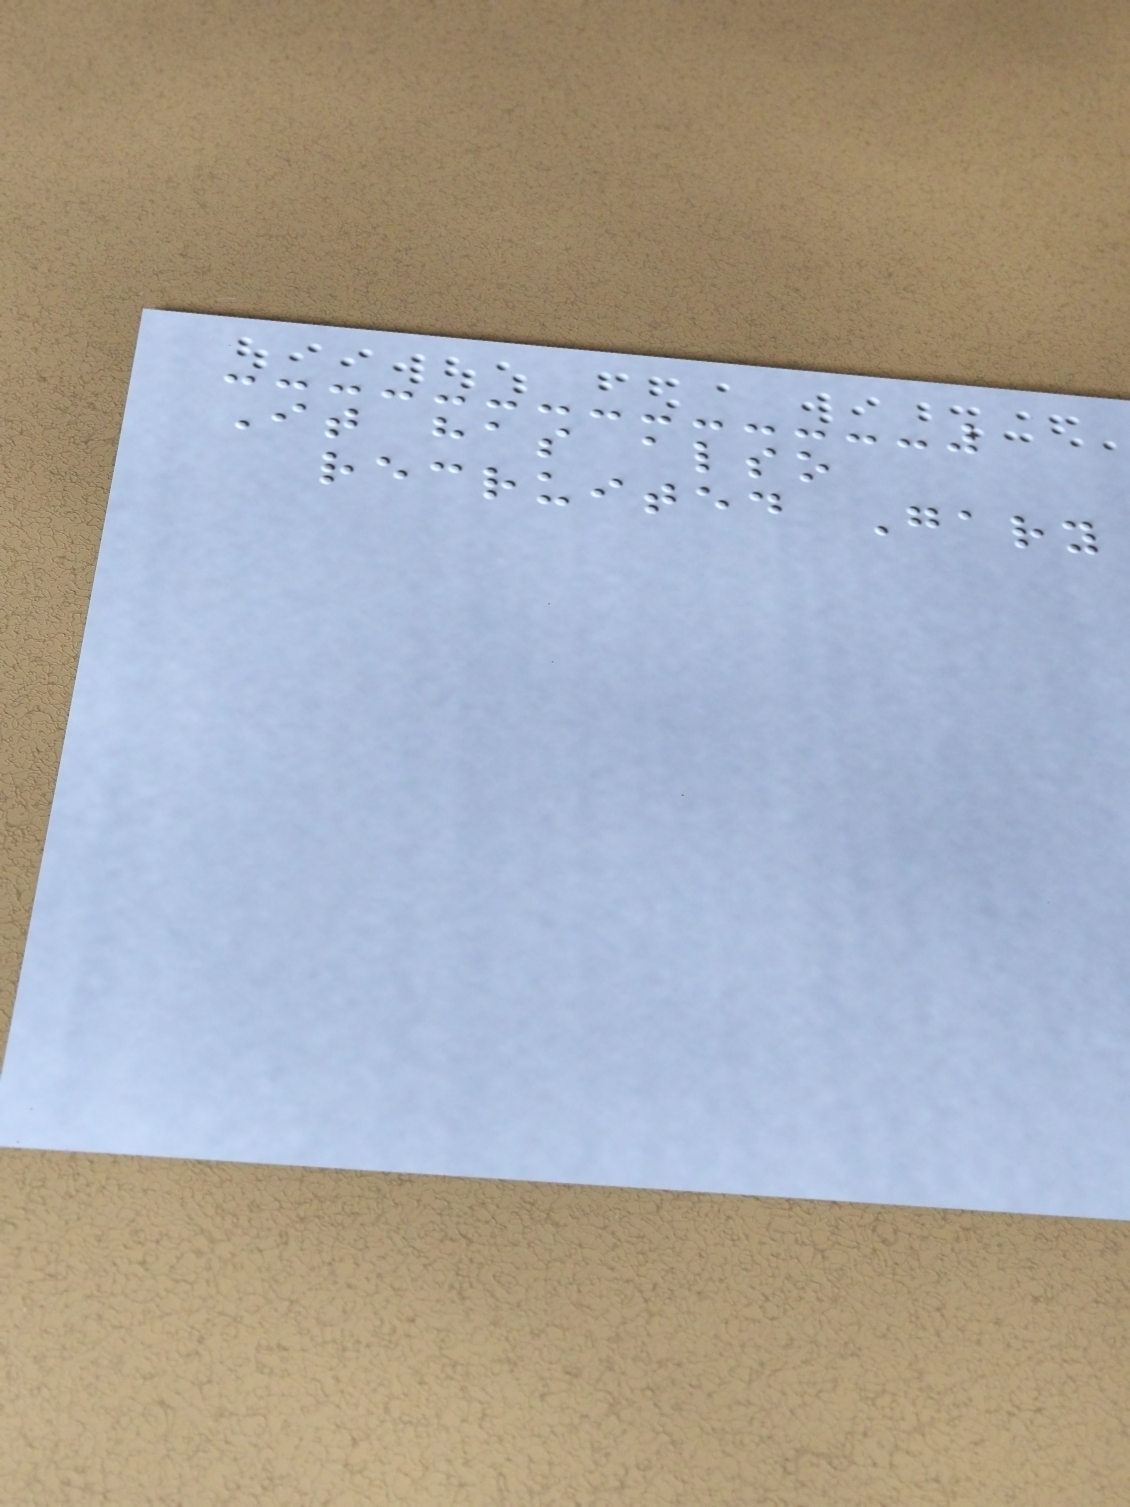It has also
recruited Gary
